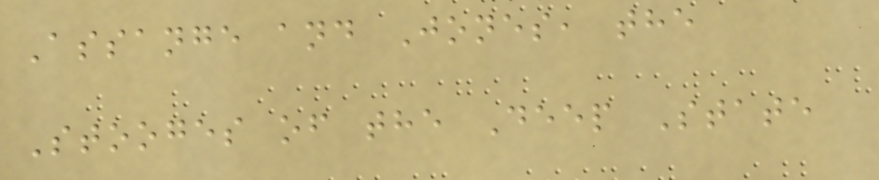Assange and Jones, the
Stooges of the Deep State
